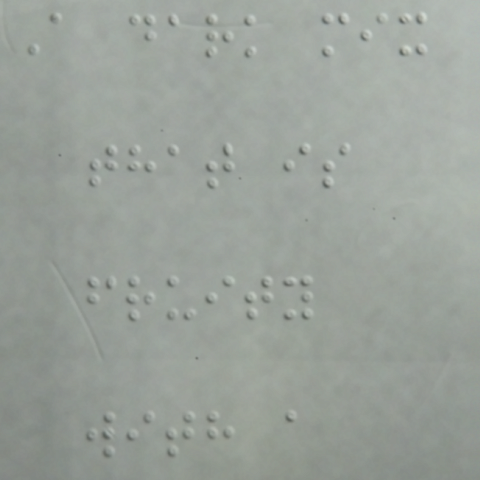A dark mix
that is
fruity
with a
